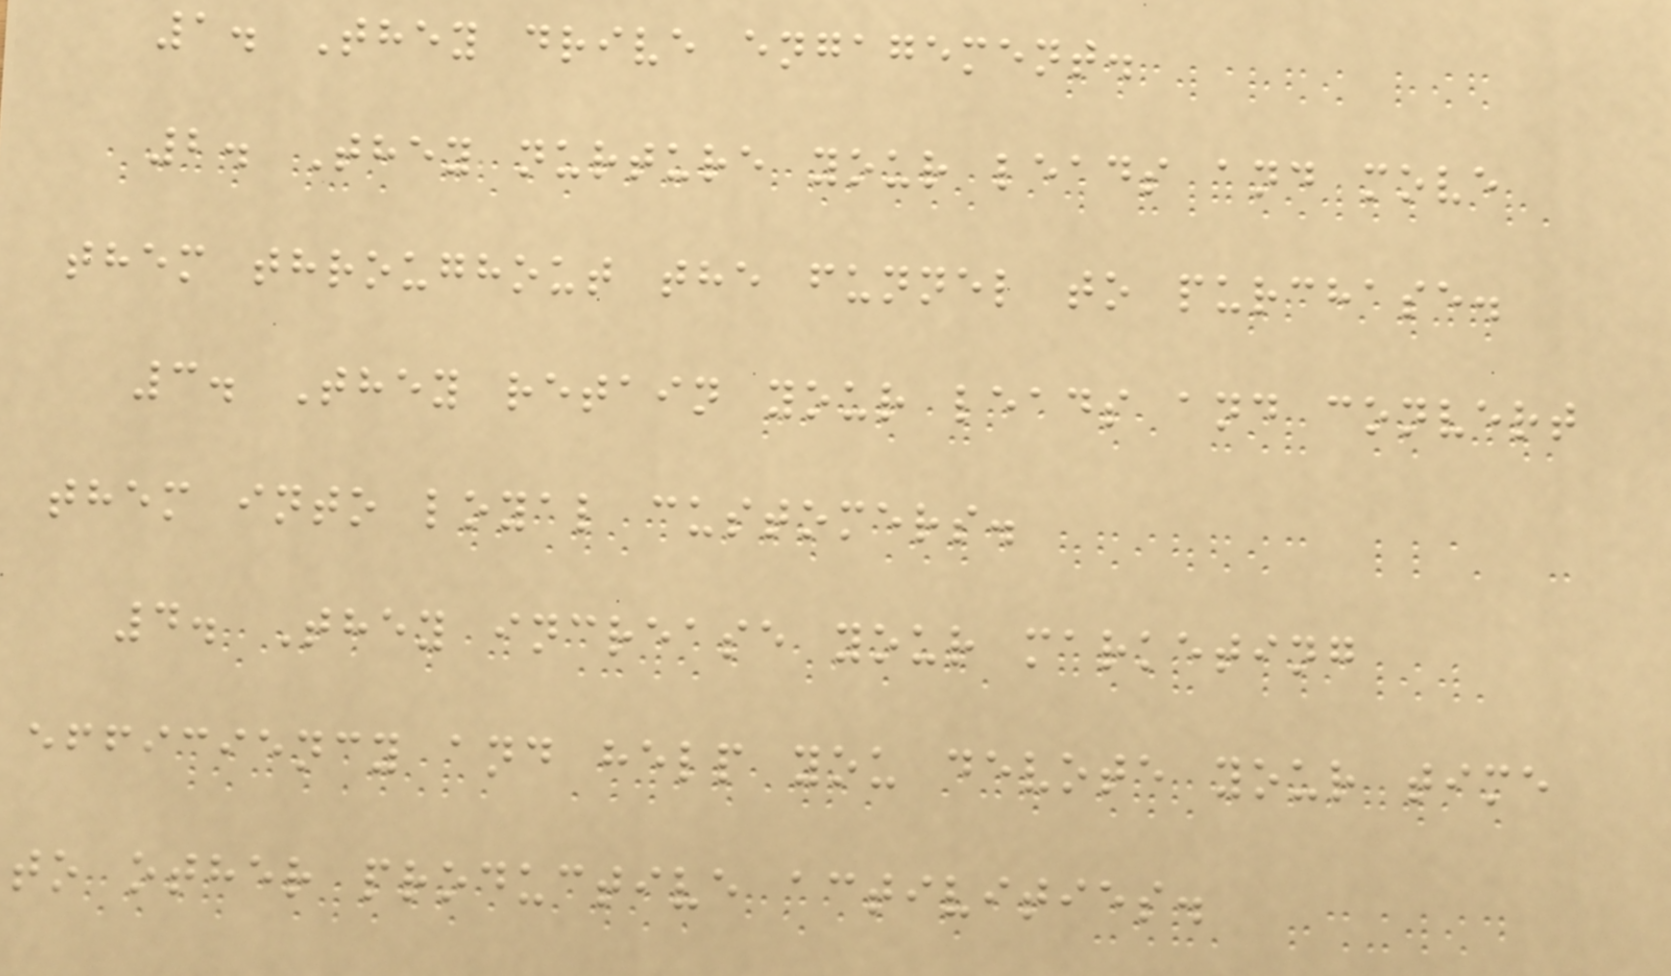1. They drive engagement.
2. They nurture your leads and move
them throughout the funnel to purchase.
3. They retain your leads and convert
them into loyal customers.
4. They increase your marketing
efficiency and help you devote your time
to other productive activities.
